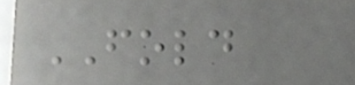FOLD
